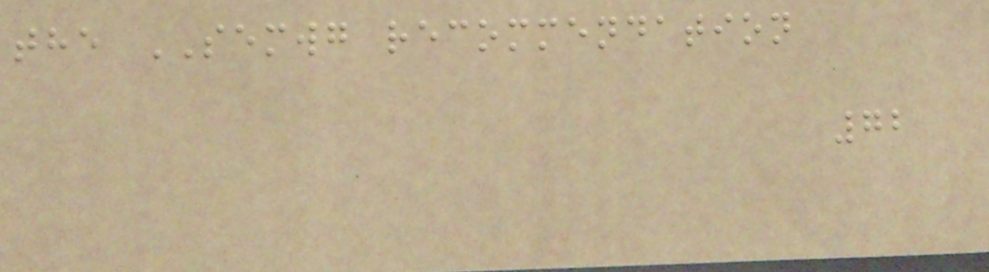the SEMWG recommendation
72
